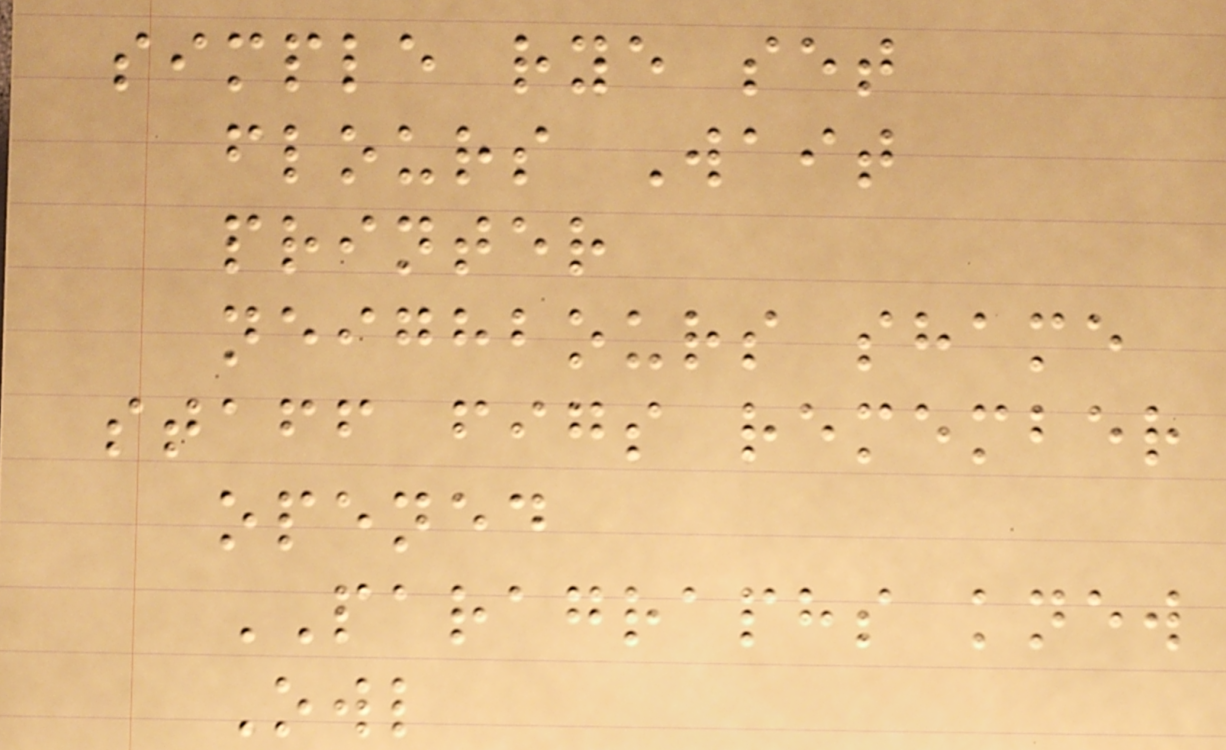simple rye set
flours Wait
printer
neighbours shame
staff figs remember
opened
PARAGRAPHS knew
Owl
